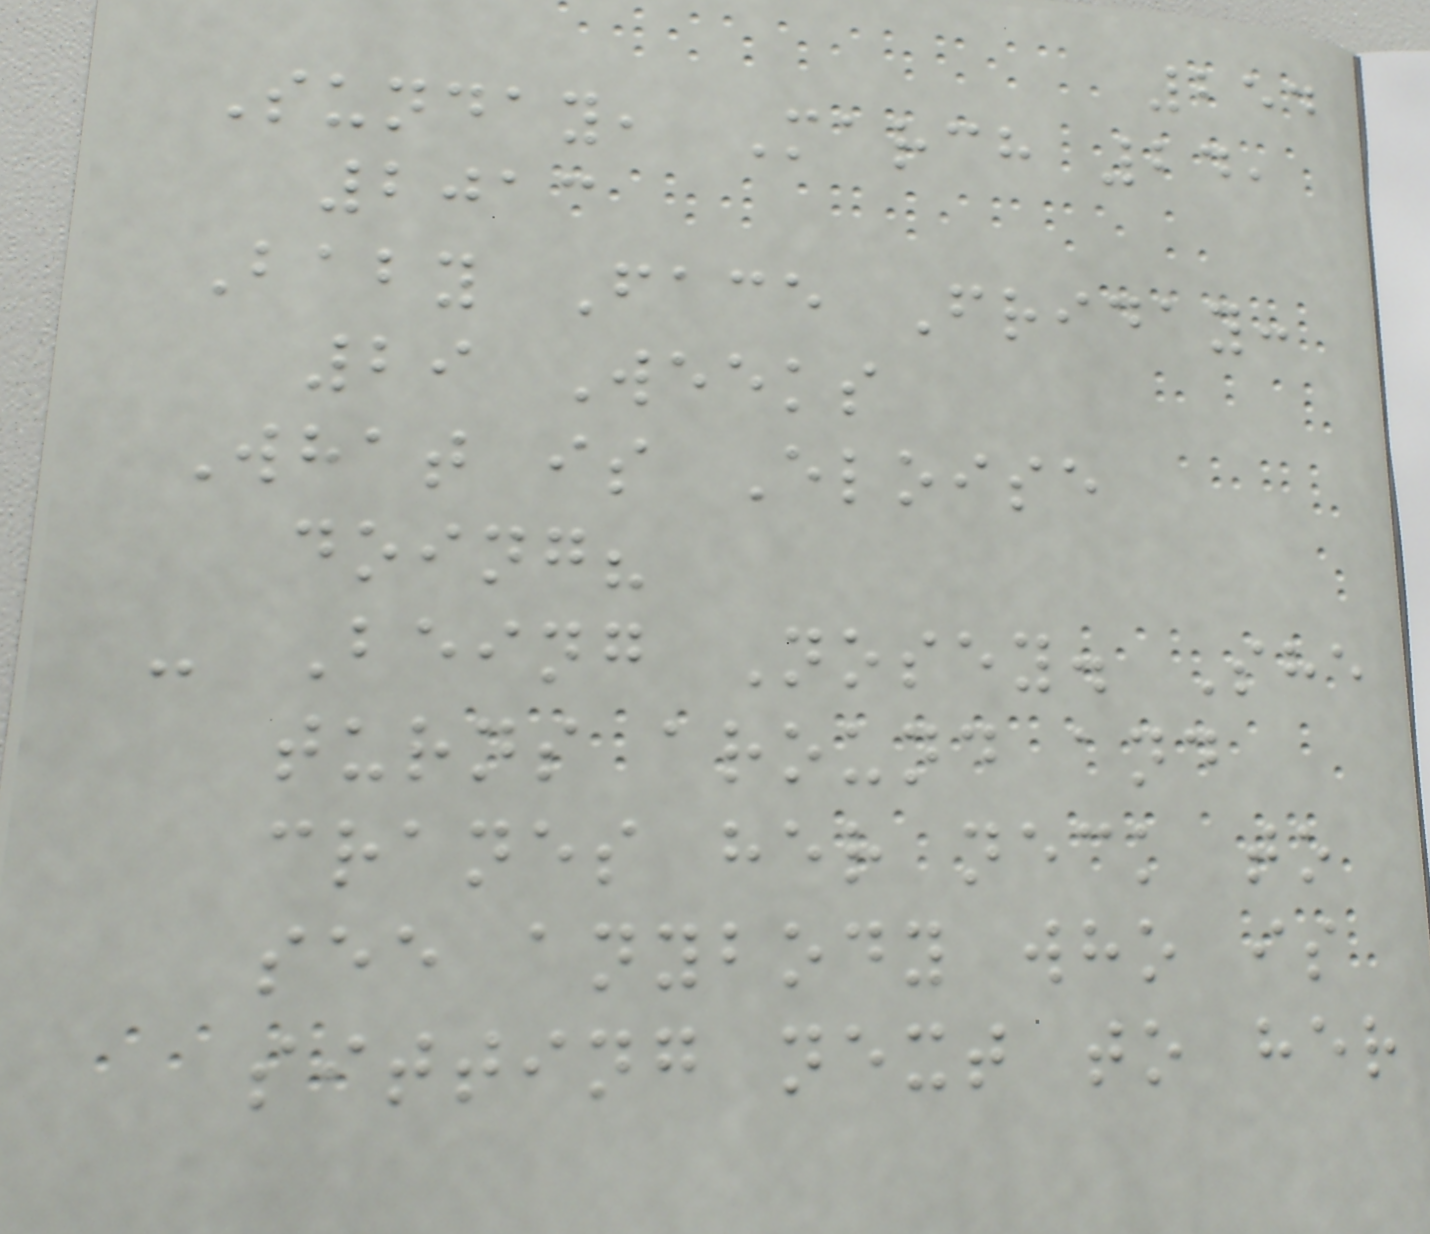254
Sunday, March 24,
2013
Baby Face Friday:
29 Weeks
What is Eloise
doing?
- Being Nosey. She
turns around and
cranes her neck to
see anybody who is
sitting next to her
